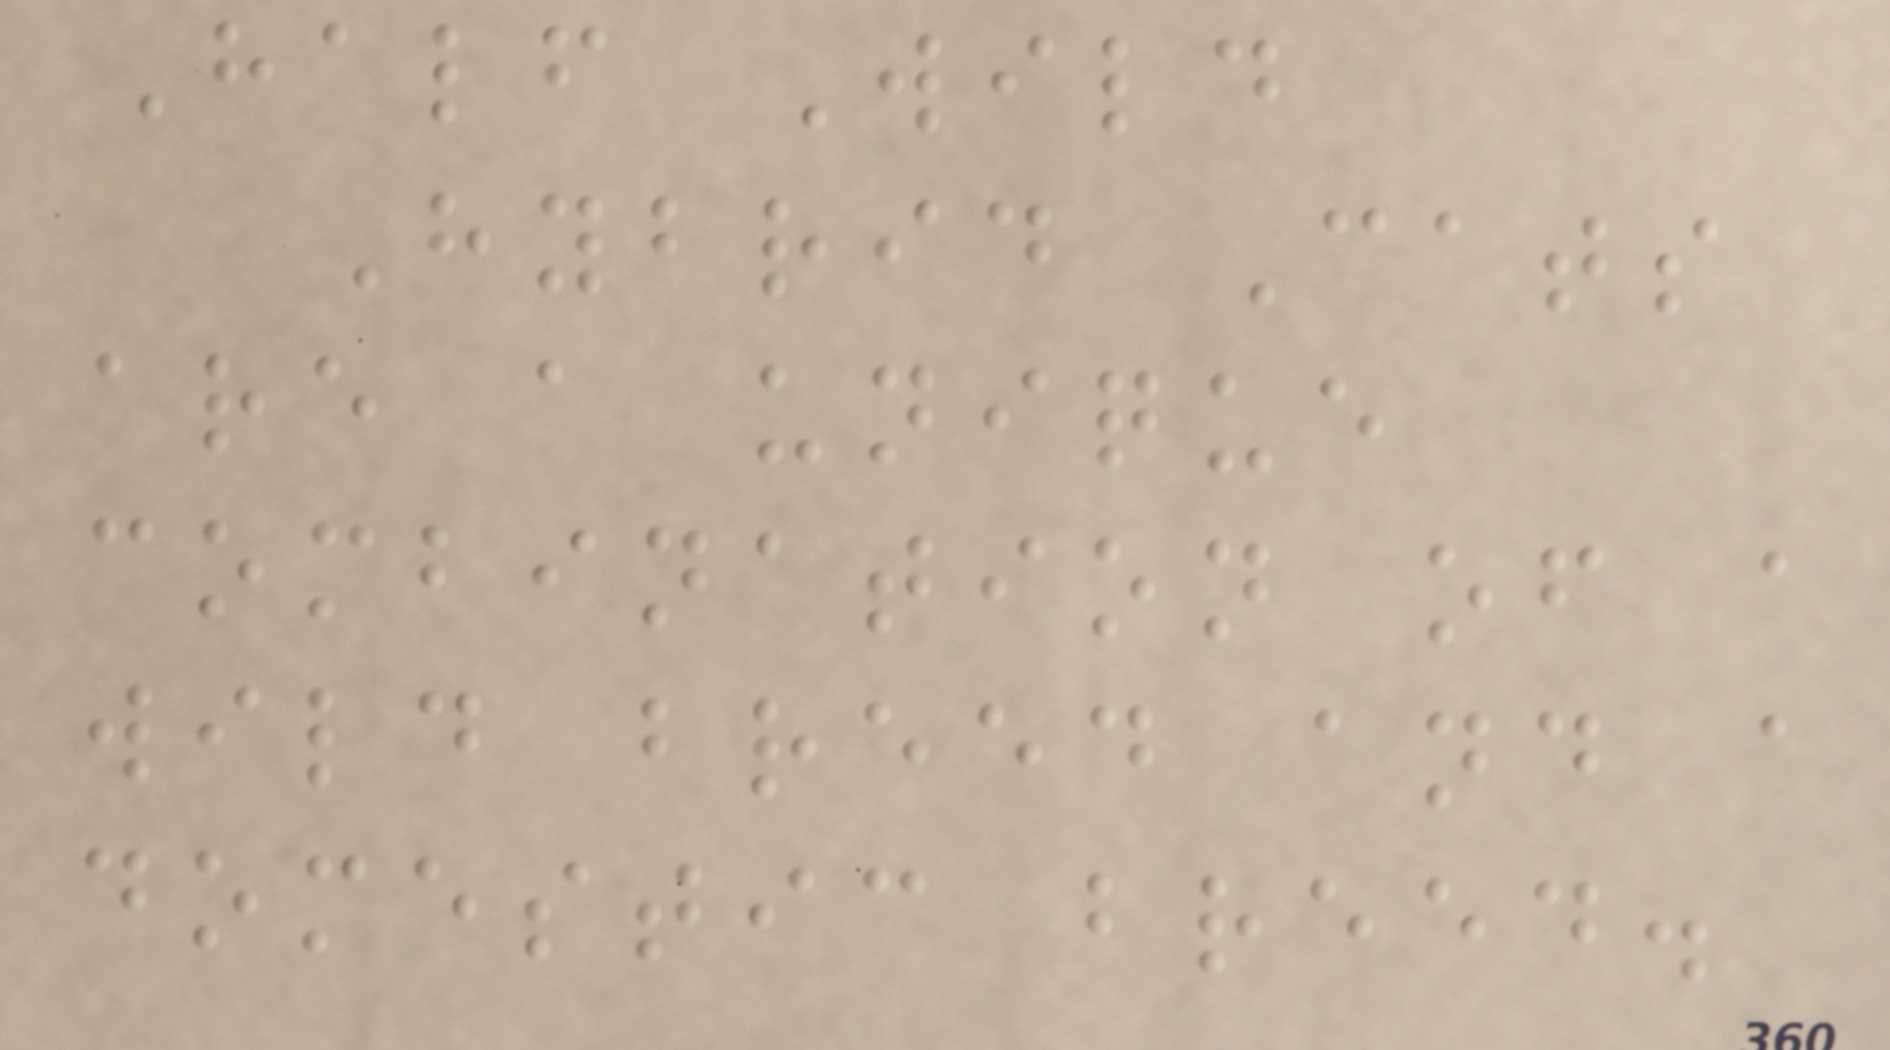Half Wild
Hybrid Cats
are a unique
combination of a
wild breed and a
domestic breed.
